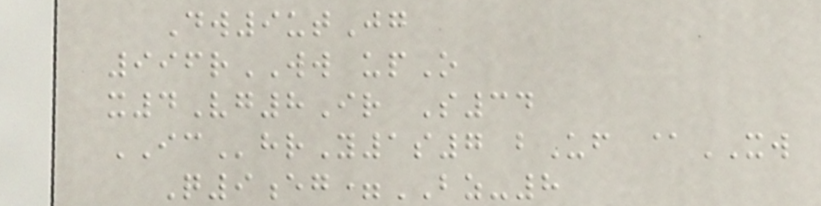Dw9utJg
996rWW upO
x4Vg8Ir S34
IChrY1s7 bUf @XW
Q9eg=BZ-8
